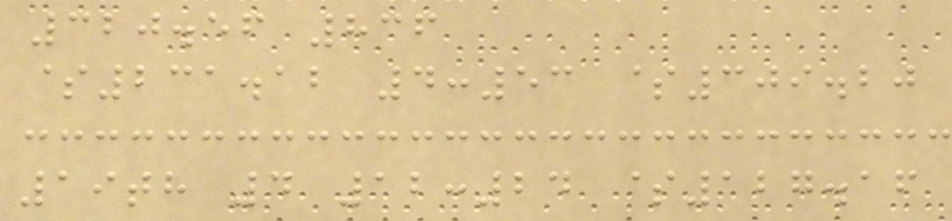320.56 836
$231.12 4:53 $309.20
19th 4 12:24 $127.16
